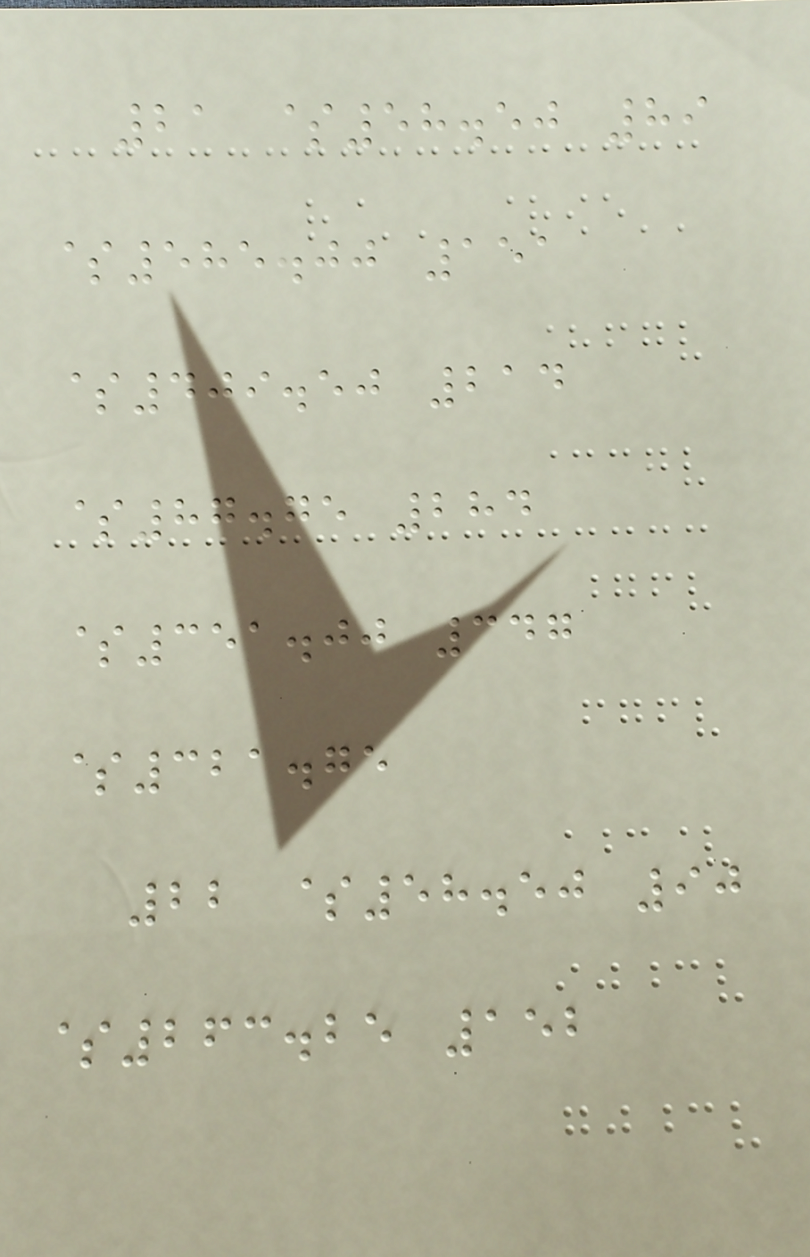21 $58.50 89
$585.00 151
$409.50 214
$87.75 284
$351.00 347
$321.75
22 $58.50 90
$263.25 152
